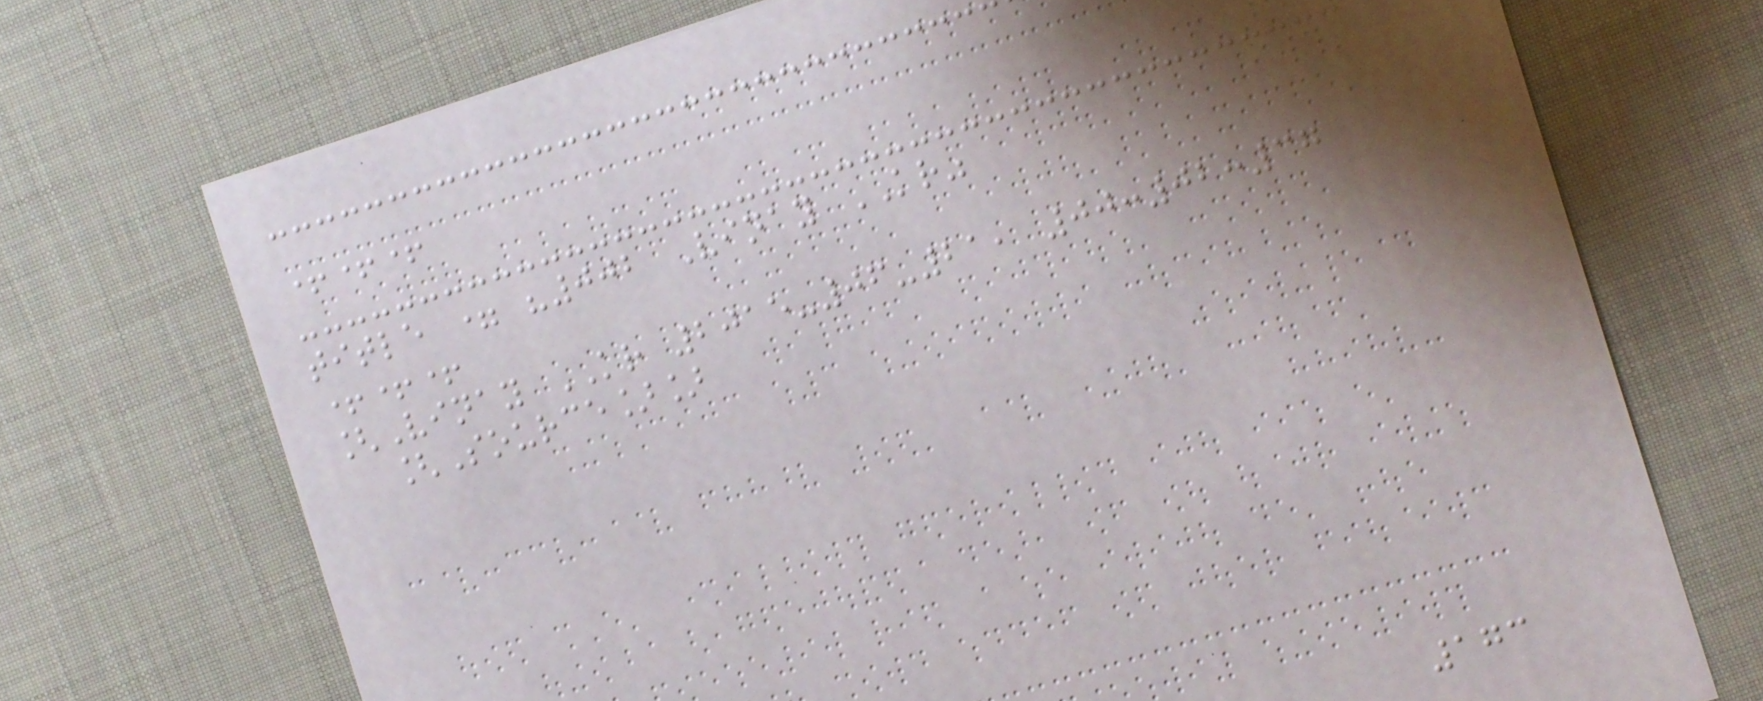+++
title = "002 Vinay KR"
+++
[Vinay KR 2015-06-21, 00:02:37
[Source]]
173
